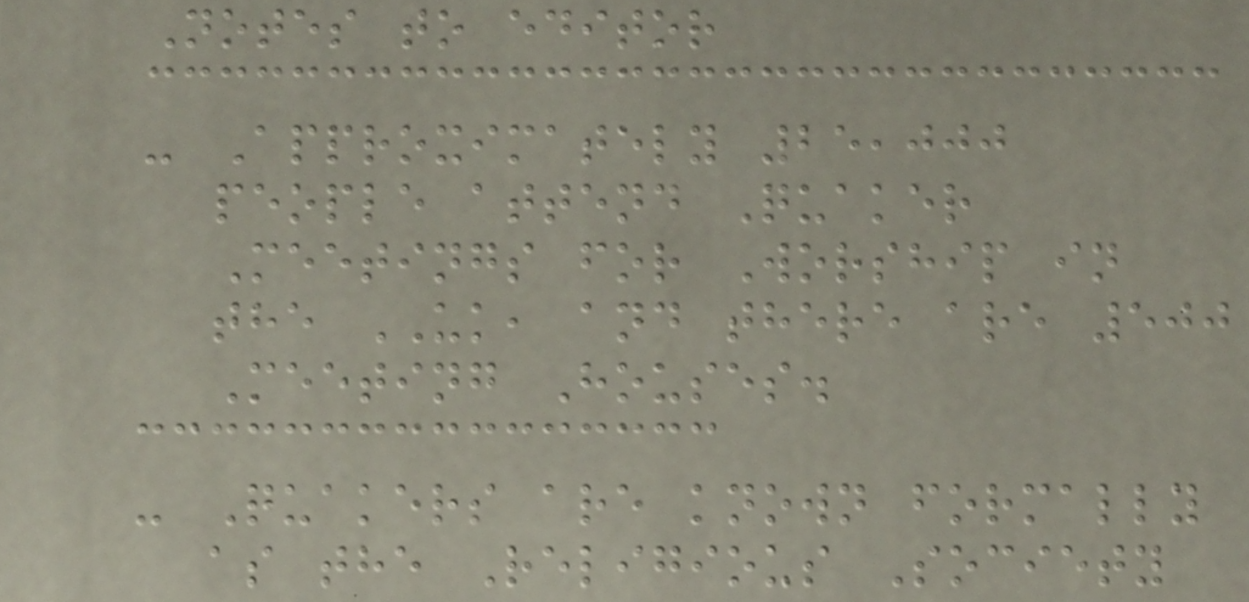Notes to editor
- Approximately 25,000
people attend Quaker
Meetings for Worship in
the UK, and there are 500
Meeting Houses.
- Quakers are known formally
as the Religious Society
